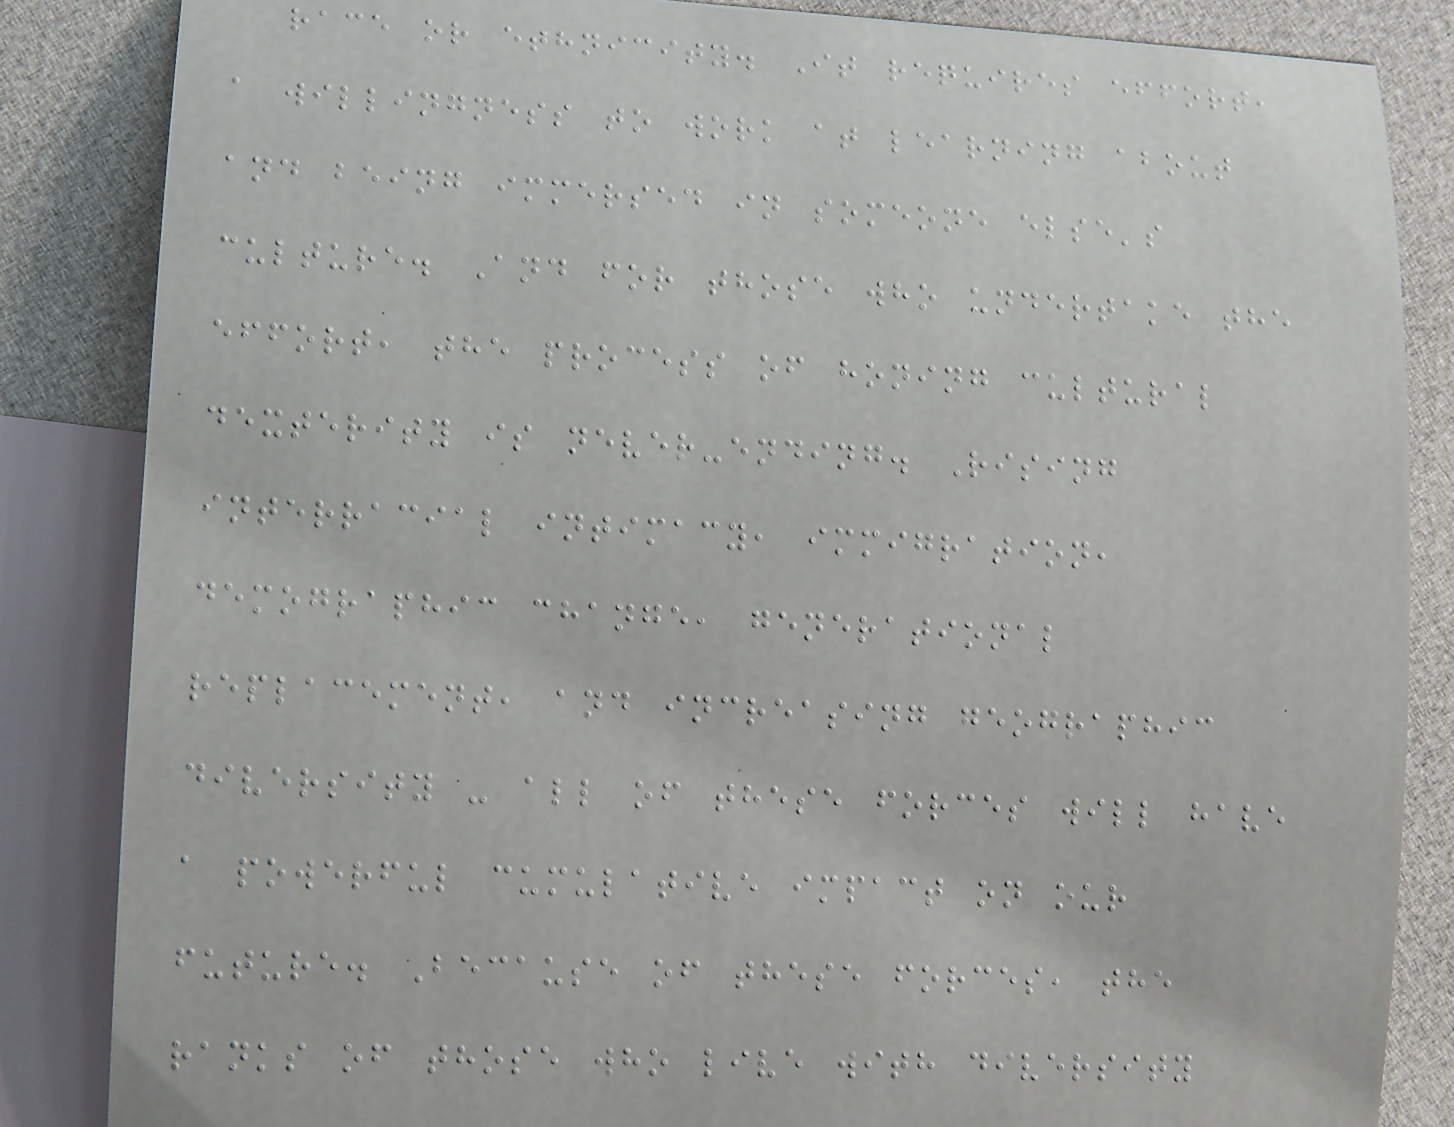race or ethnicity. It requires effort,
a willingness to work at learning about
and being immersed in someone else's
culture. And for those who undertake the
effort, the process of honing cultural
dexterity is never-ending. Rising
interracial intimacy, immigration,
demographic change, generational
replacement, and increasing geographic
diversity - all of these forces will have
a powerful cumulative impact on our
future. Because of these forces, the
ranks of those who live with diversity
